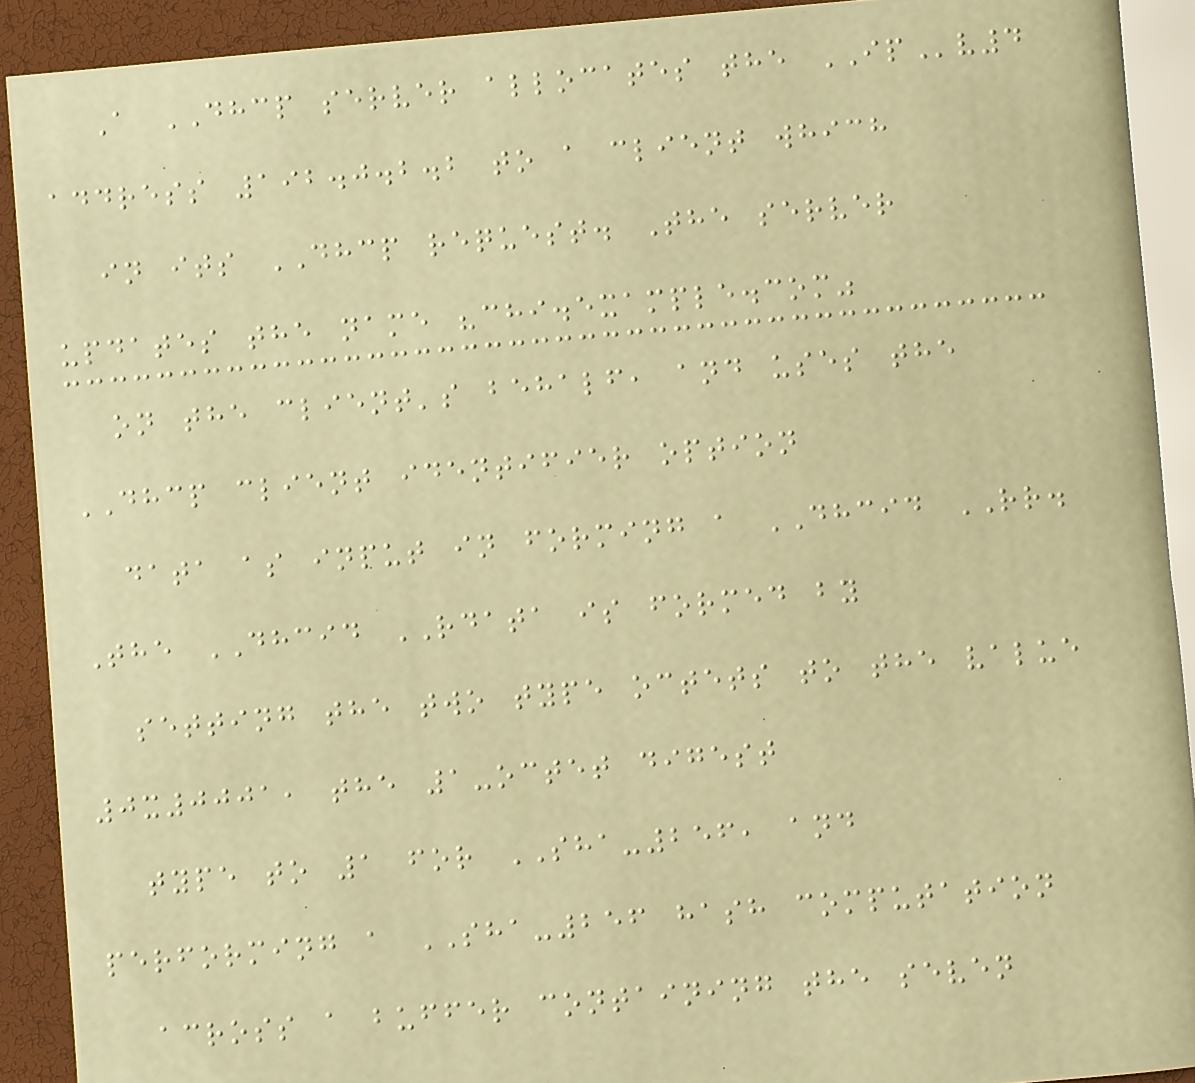A DHCP server allocates the IPv4
address 192.0.2.2 to a client which
in its DHCP request. The server
updates the name "chi.example.com"
on the client's behalf, and uses the
DHCP client identifier option
data as input in forming a DHCID RR.
The DHCID RDATA is formed by
setting the two type octets to the value
0x0001, the 1-octet digest
type to 1 for SHA-256, and
performing a SHA-256 hash computation
across a buffer containing the seven
